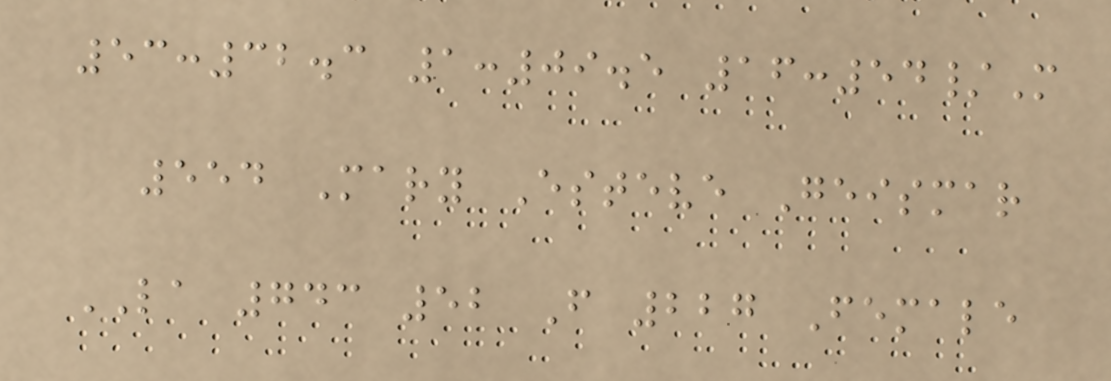53:32.3 1:09.5 16:54/M
554 Mary Esteve Geismar
LA 743 52 F 227 Female
